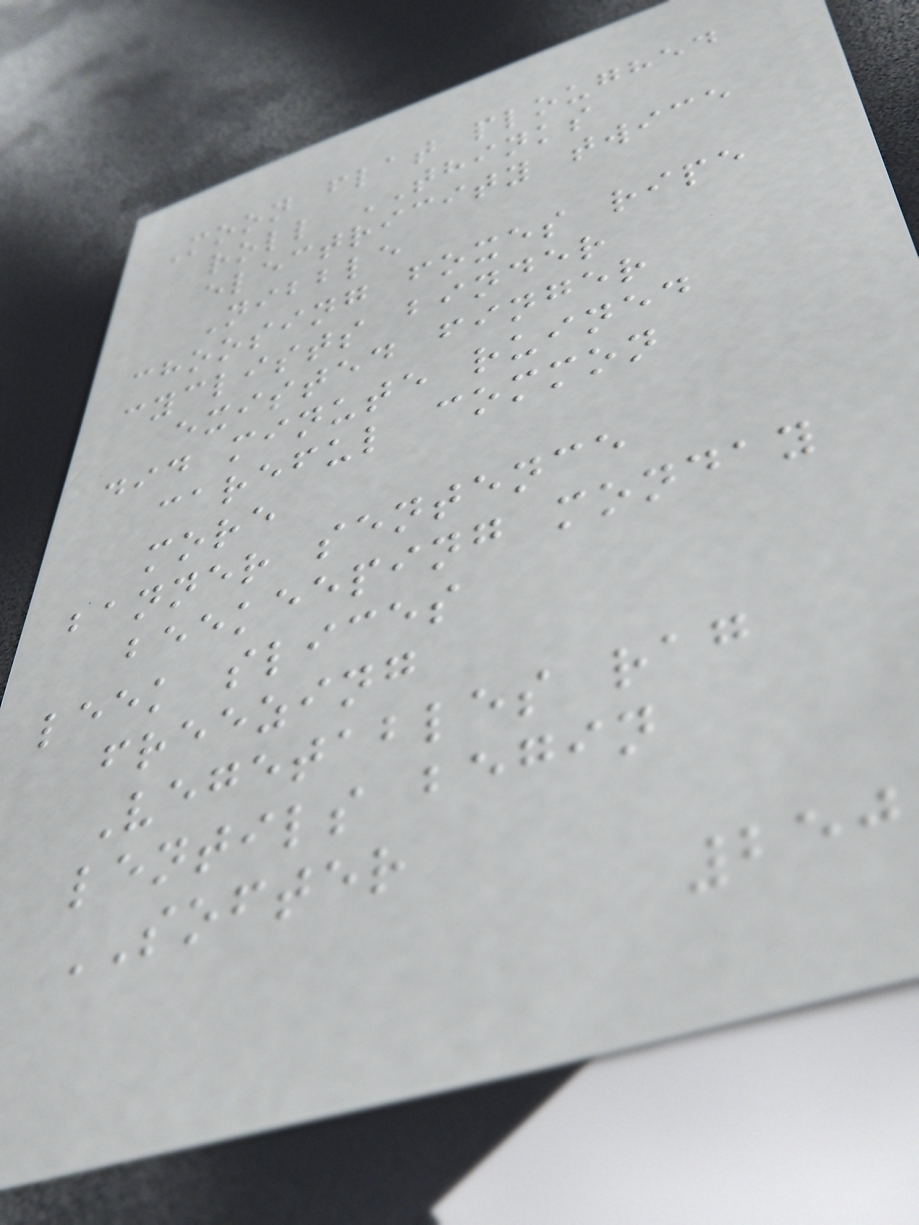Moon flat ploughed
roll THINKS
electricity twice
Nibble
choosing foxes ripe
cyclists binder
existed finger
did minute ruined
careful common
more
banner sentence
beekeeping monday
leek slices
freezing
Vegetables rag
lentils begin
SOFTER
250
